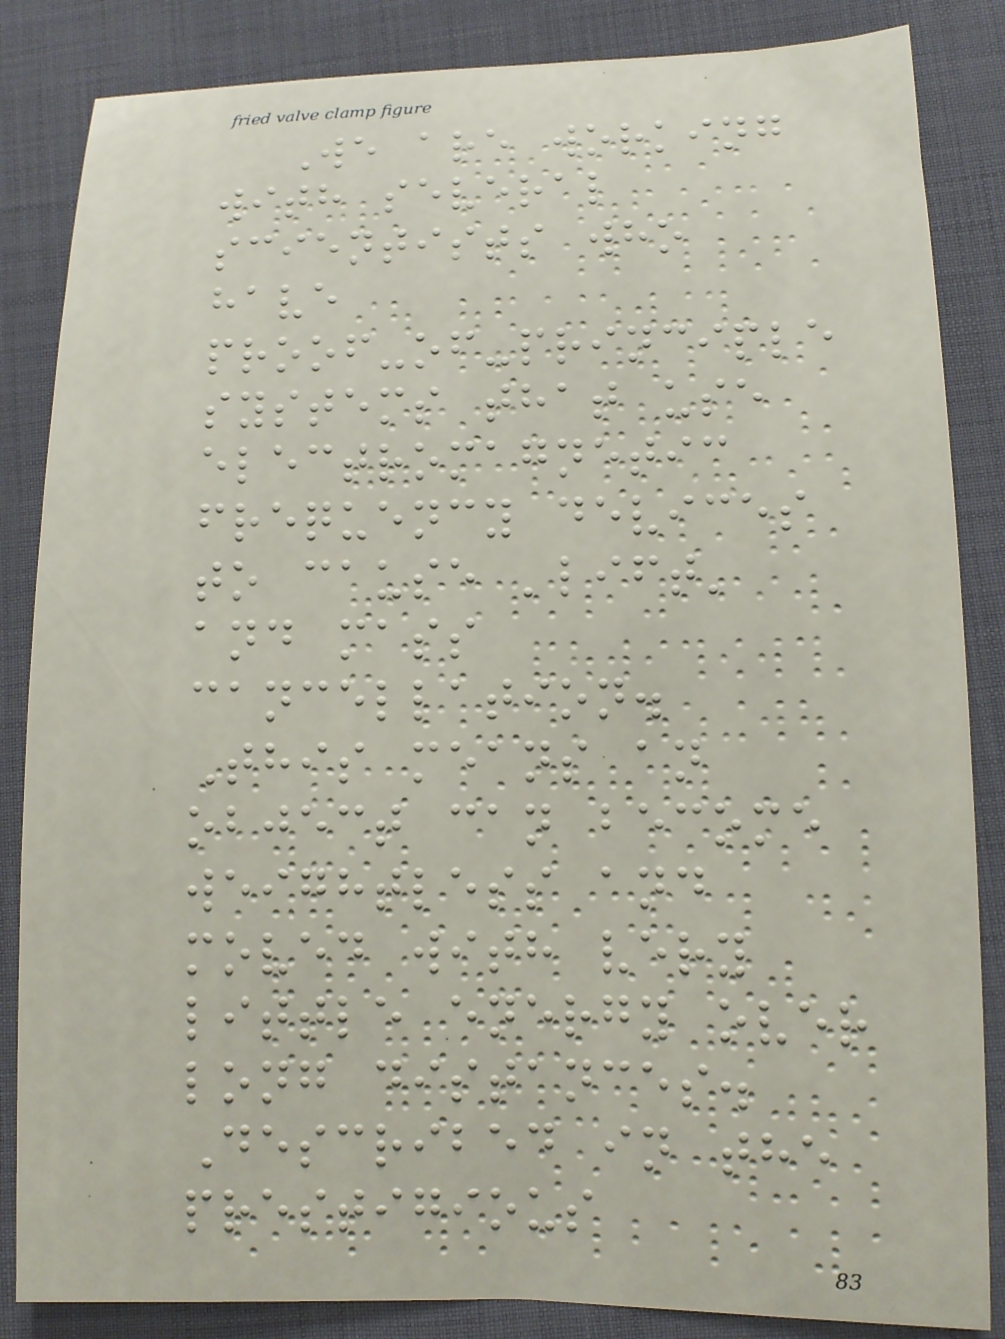We are working
with several
scientists who
have
proof-of-principle
systems that use
electromagnetic
frequency devices
to cause 'lift'
and mass
cancellation.
This means an
object can become
weightless and
moved with very
little energy over
long distances.
Described in the
prestigious
